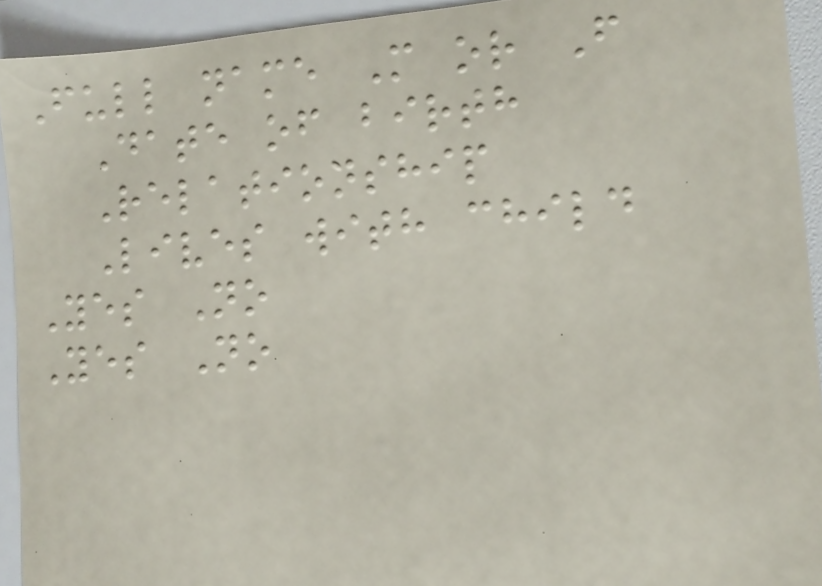Full name M or F
Date of birth
Relationship
Lives with child
Yes No
Yes No
